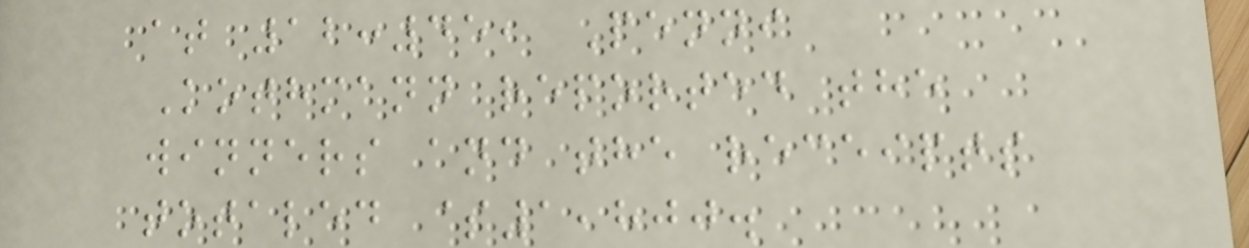at 12:45, Penni
Kothmann reported the
winners and the receipts
totaled $1,800.
